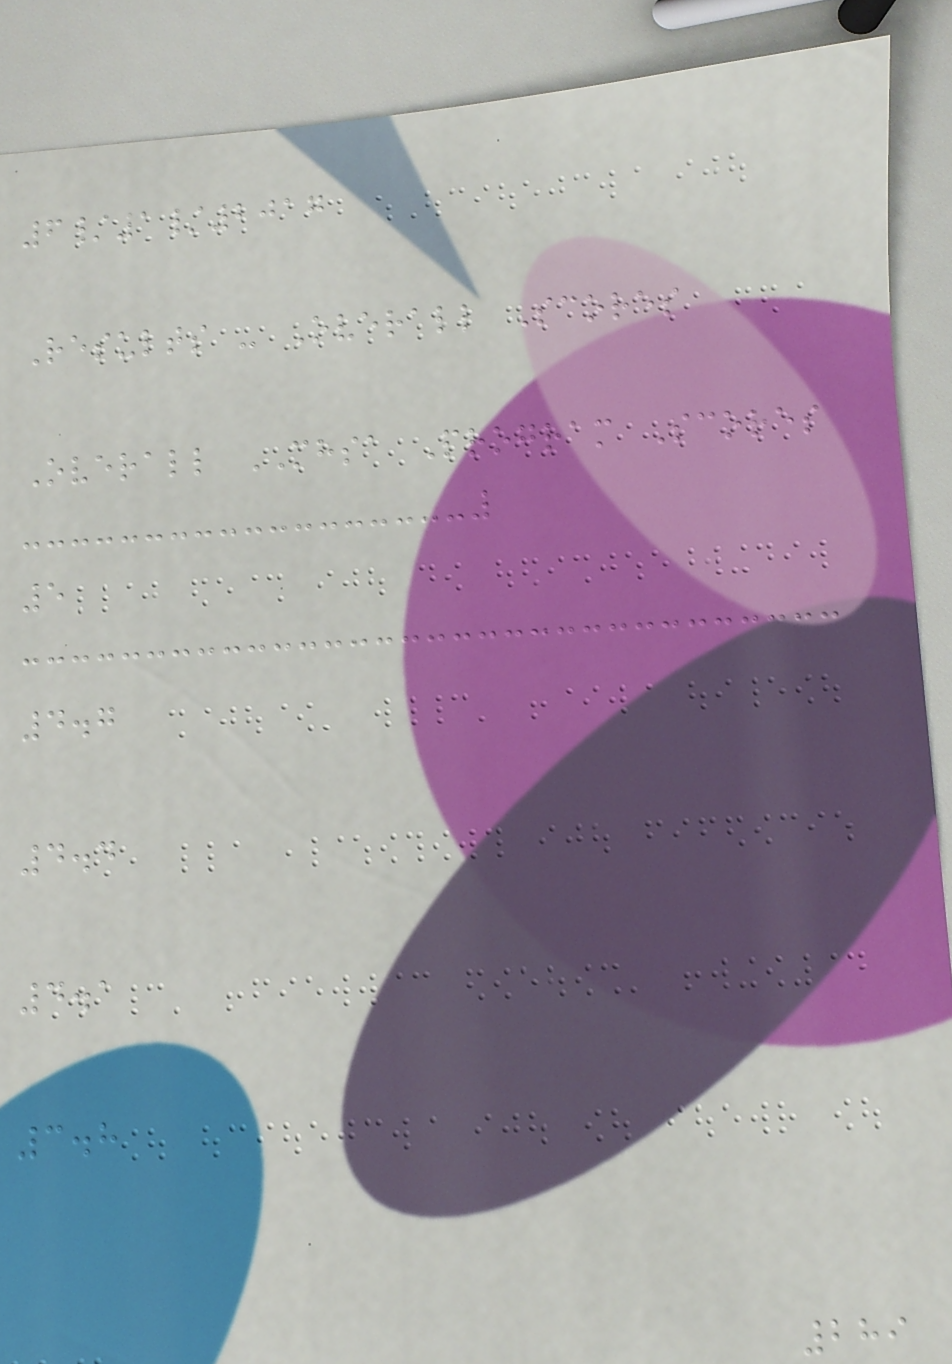6/1/2017
Results - Overall Scores
Overall MHSA Program Scores
5
4.7
4.4
4.1
3.8
289
